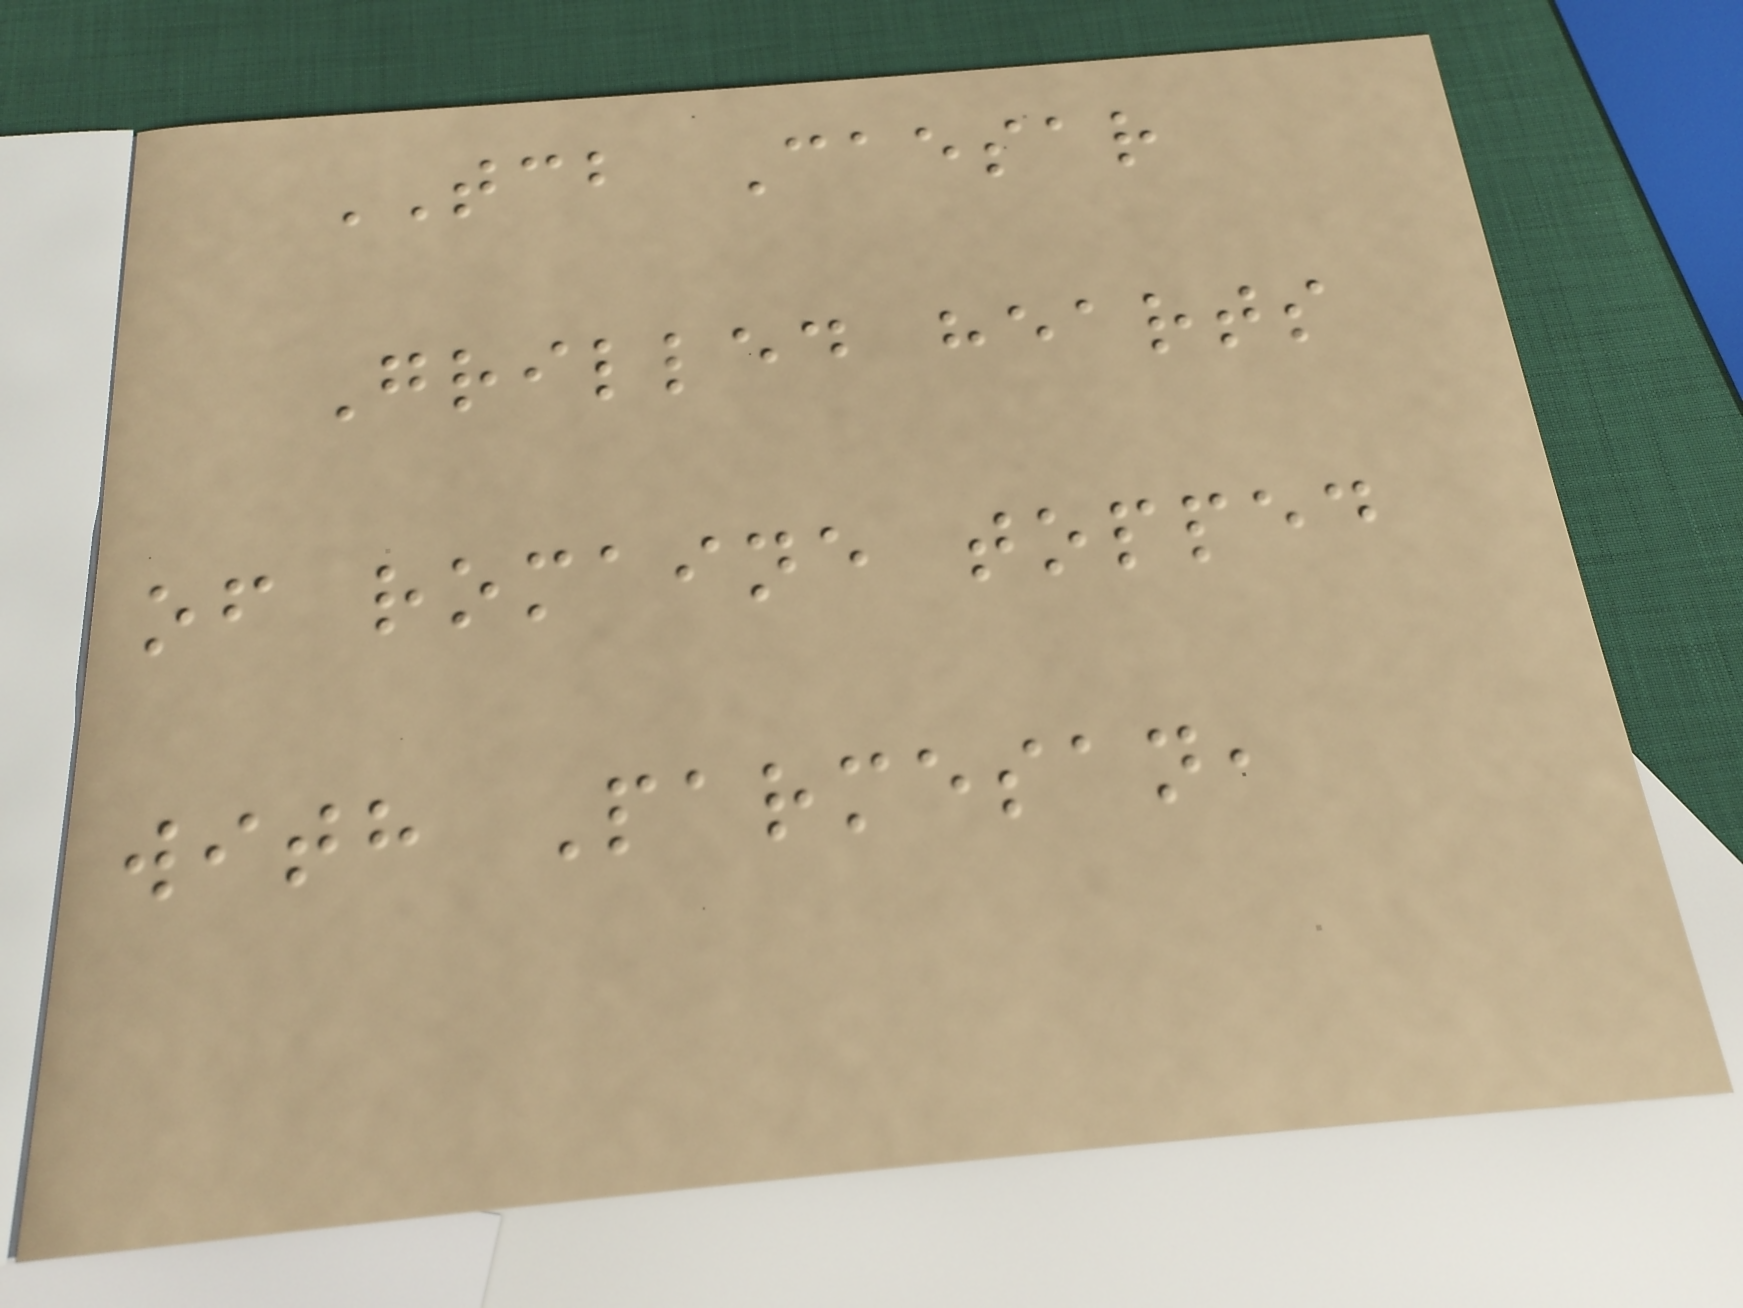TCB Caesar
Grilled hearts
of romaine topped
with Parmesan,
